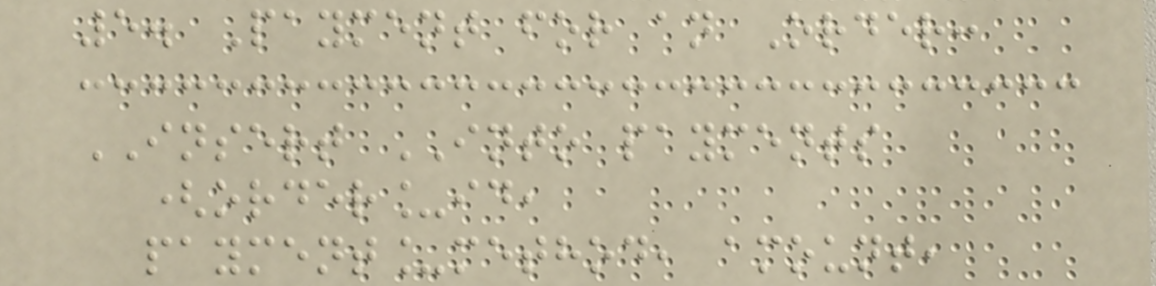5. Payment for an Order:
INSERT INTO payments
(order_id,
payment_method, amount,
